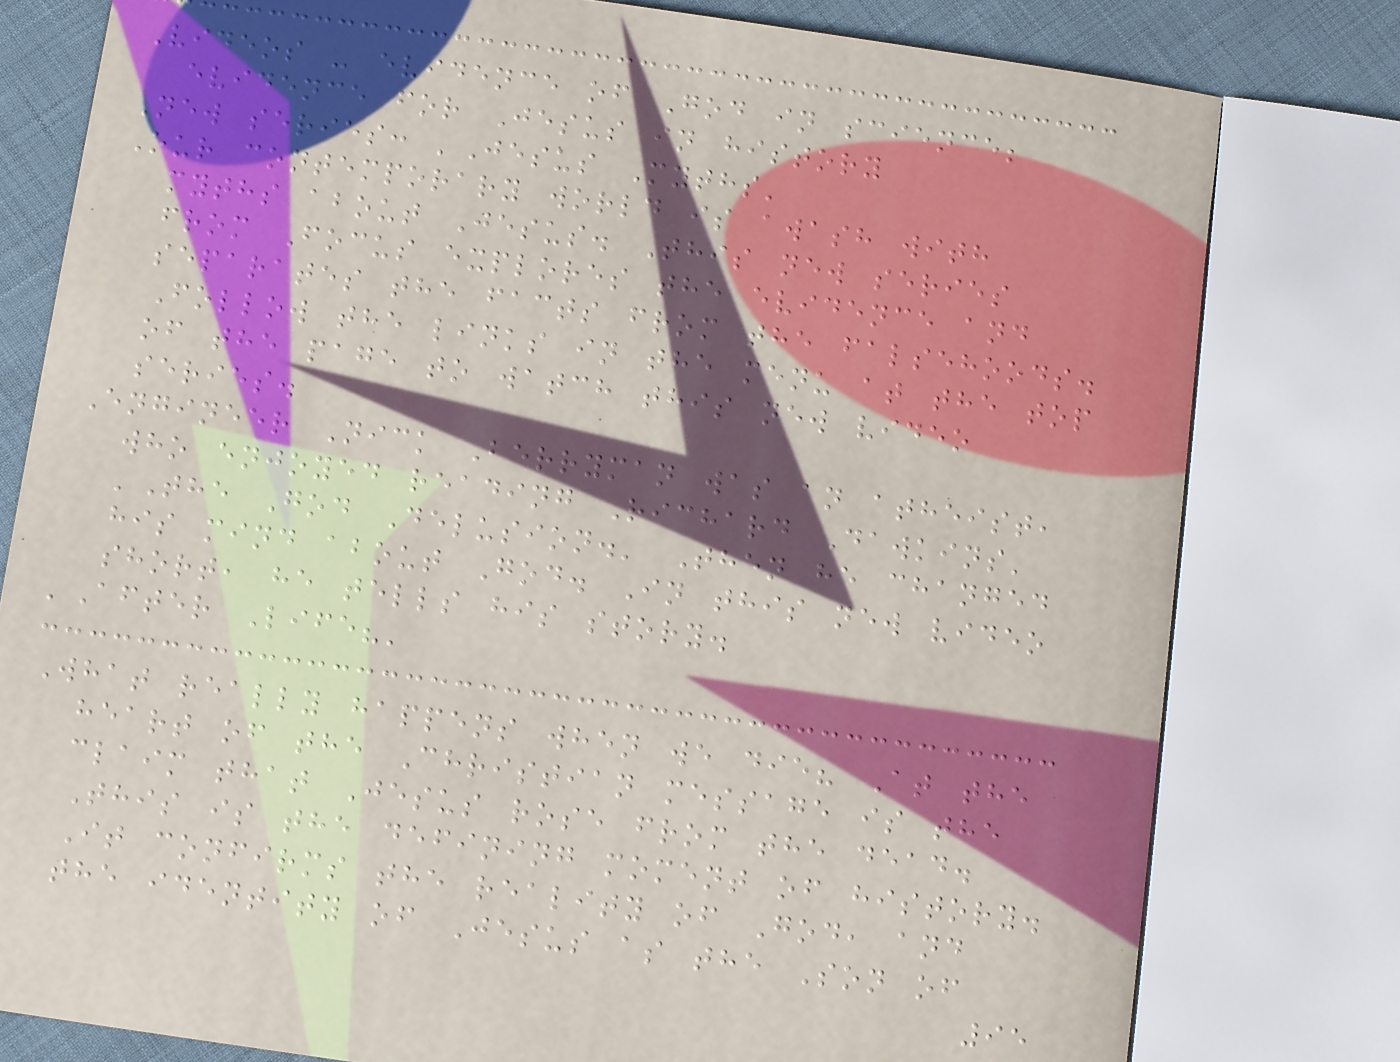Videos - evidence of God in science;
evidence for Jesus in history
New series: 'Jesus Myths'
Our contemporary world is awash with
myths about Jesus. This new series
from Focus explores the evidence and
separates the facts from the falsehoods.
Follow the links in the menu at the top
of the page to watch this new video
series.
Engineer Nick Berryman was an atheist,
who enjoyed reading Richard Dawkins'
'The God Delusion.' Then he changed
his mind about God. In this new video
short, he tells his story.
'After Life?'
What really happens when we die? At the
heart of the Christian message is the
claim that Jesus rose from the dead.
This is the defining moment of history.
It confirms the reality of God, and
the identity of Jesus as the Son of
95
